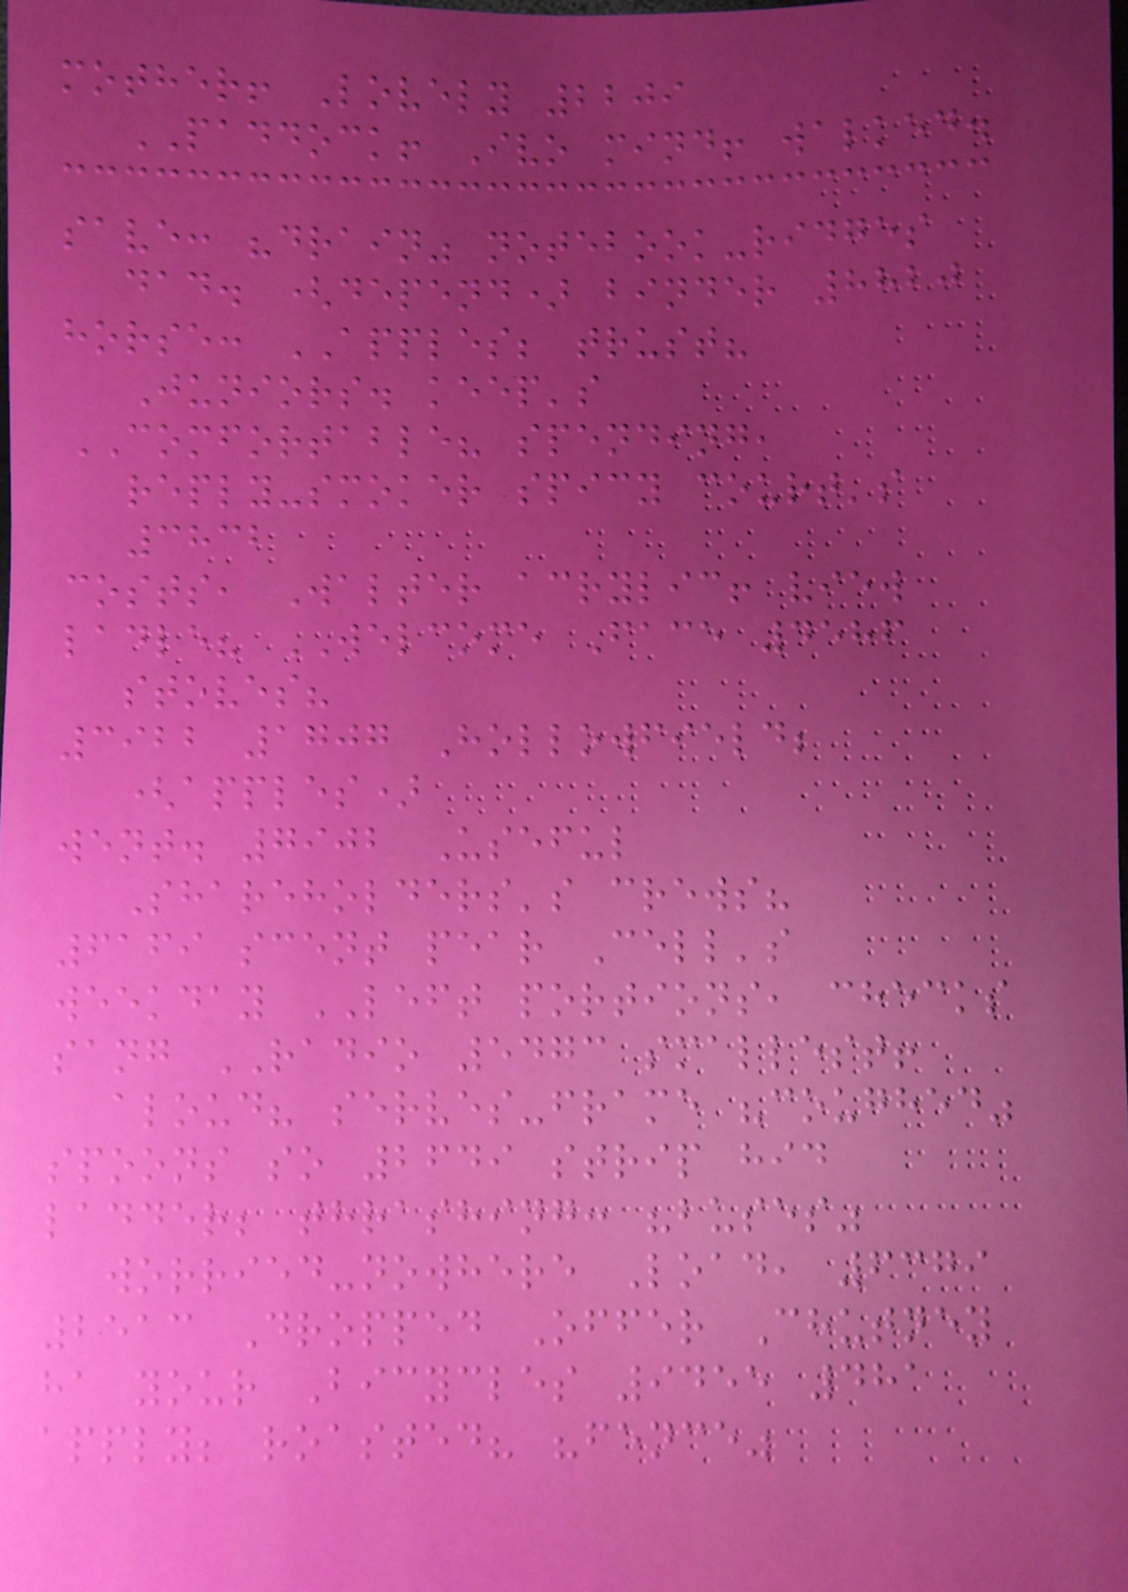mother! Lovely 2209
PADDOCK! Ivo mind! walked.
save: "drain" notebook-ridges
dad. (depend) binder 8820
horse: APPLES; trust?
Juniors. keep's
COMFORTABLE? spending,
reply-smoker spicy court's
3832
costs, Walter acrylic! view
ladle? WELCOME Face 4586
stoves?
3922 1707 Hollowfield;
(apples)
went. 7902 Useful
Shareholders's crews?
6169 scent pear Cell's
weekday LEFT portions, checks
sang RADIO 5473 smallest!
aloud? serves-frame "coughed"
spoons so 2649 strip hid
ladder; thrashing: "buses"
worried-nowhere Load, 6379
2513 Dropped Offer Chutney
ha your Bicycles 9455 481
apply; roasted? "fence"
